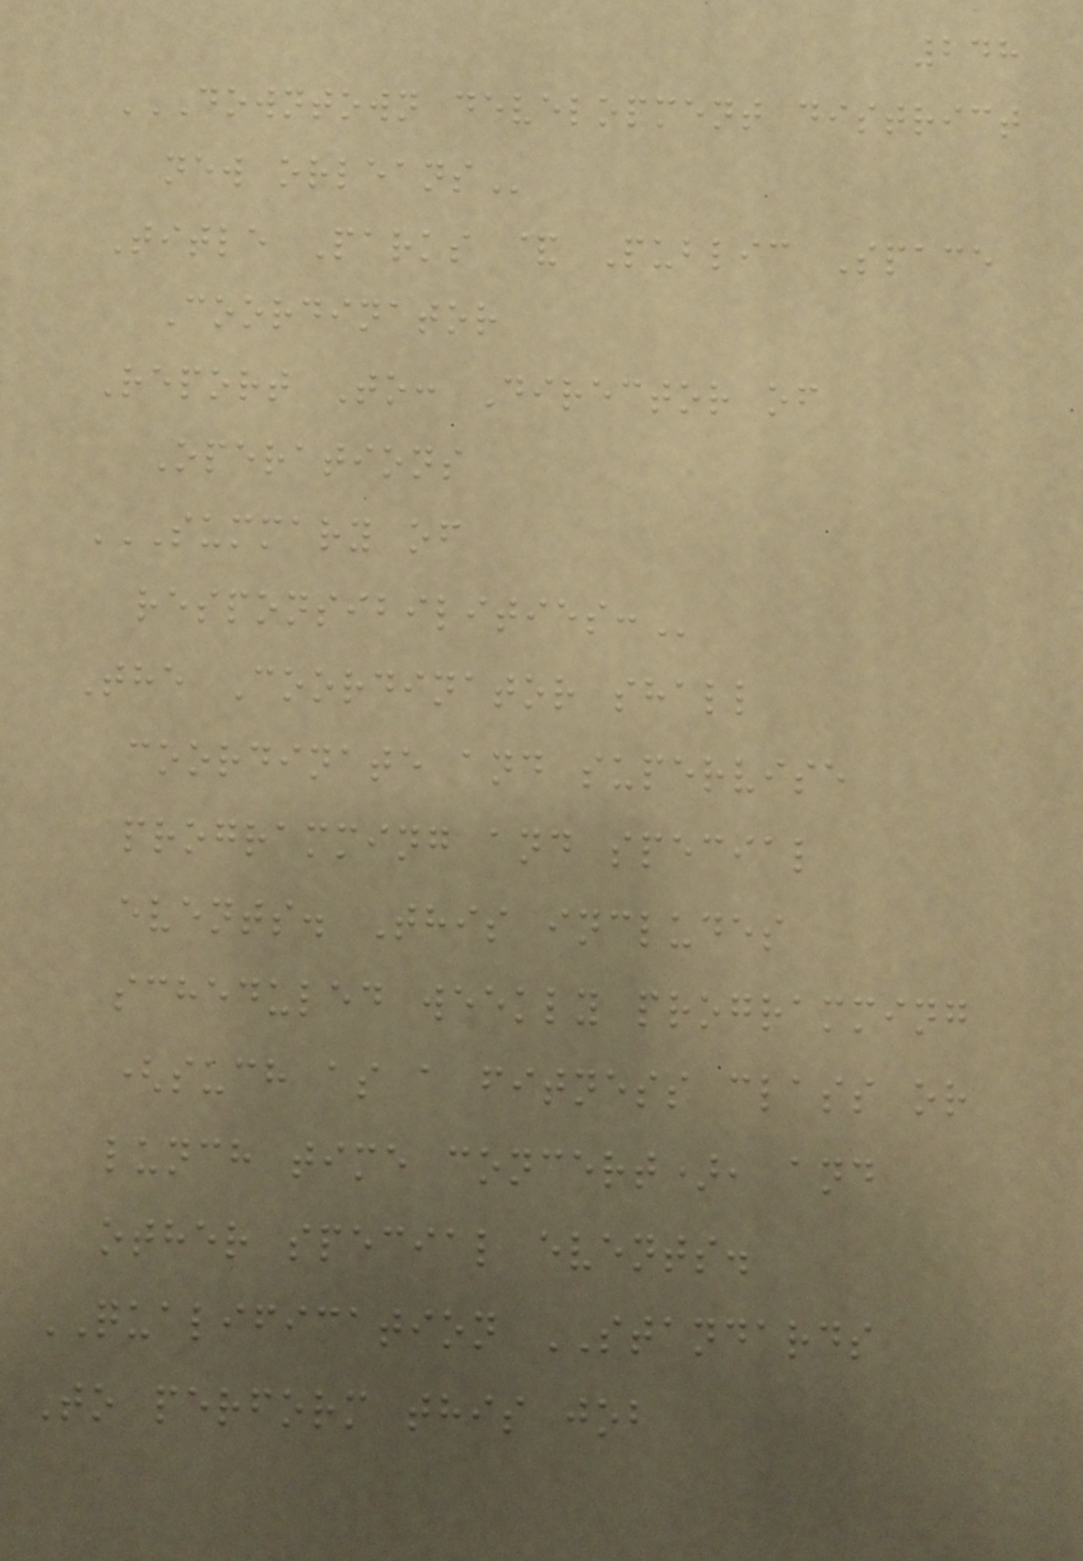248
DOWNTOWN DEVELOPMENT DISTRICT
NEW ORLEANS
Title Parks & Public Space
Coordinator
Report To: Director of
Operations
SUMMARY OF
RESPONSIBILITIES:
The Coordinator shall
coordinate and supervise
programming and special
events. This includes
scheduled weekly programming
(such as a fitness class or
lunch time concert), and
other special events.
QUALIFICATION STANDARDS
To perform this job
